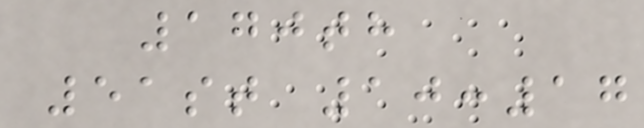170th
51st 10:17
